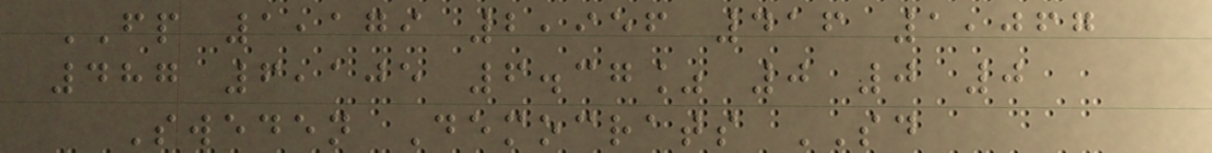FP 1,179 2,956 416 1,067
487 6,105 6.37% 0 0 0
Sweden Democrats SD
